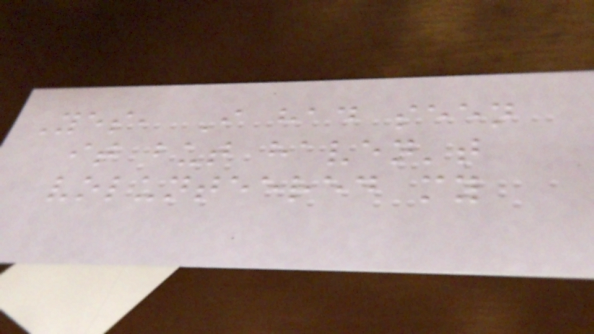Yes, I had seen
it but haven't
volunteered my
